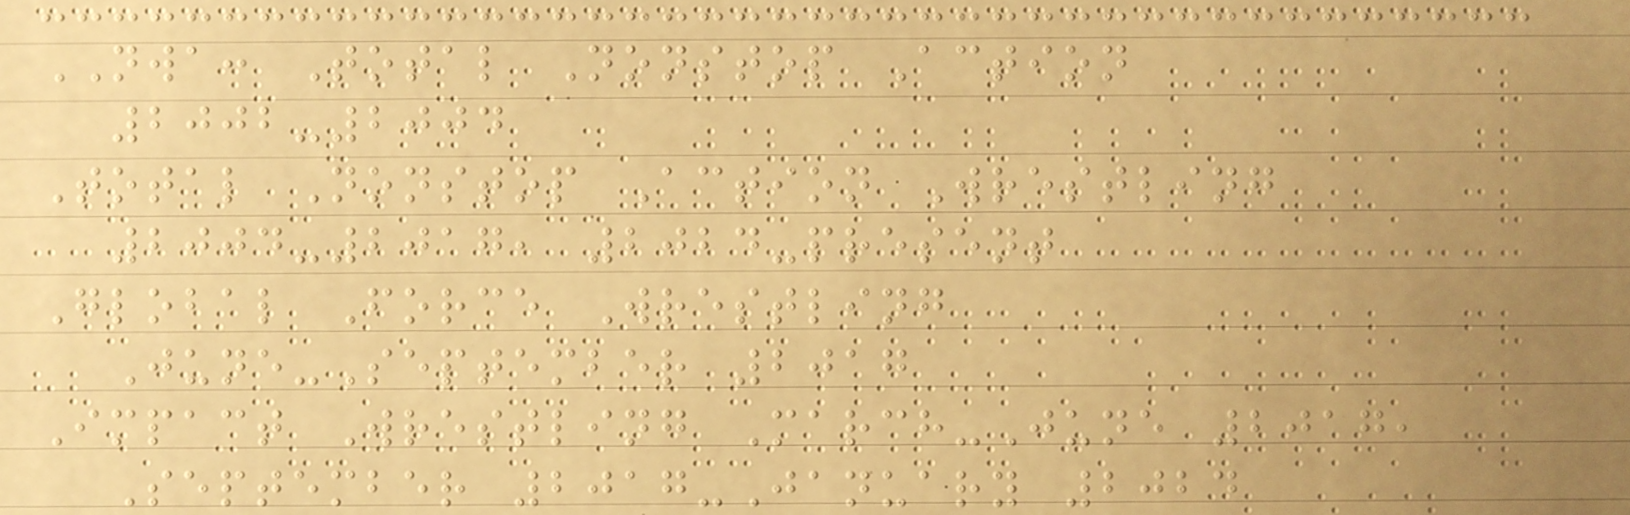NWA: Total Nonstop Action
2002-2004
Total Nonstop Action Wrestling
2004-2017, 2024-present
Global Force Wrestling
June-September 2017
Impact Wrestling March-June 2017,
September 2017-January 2024
